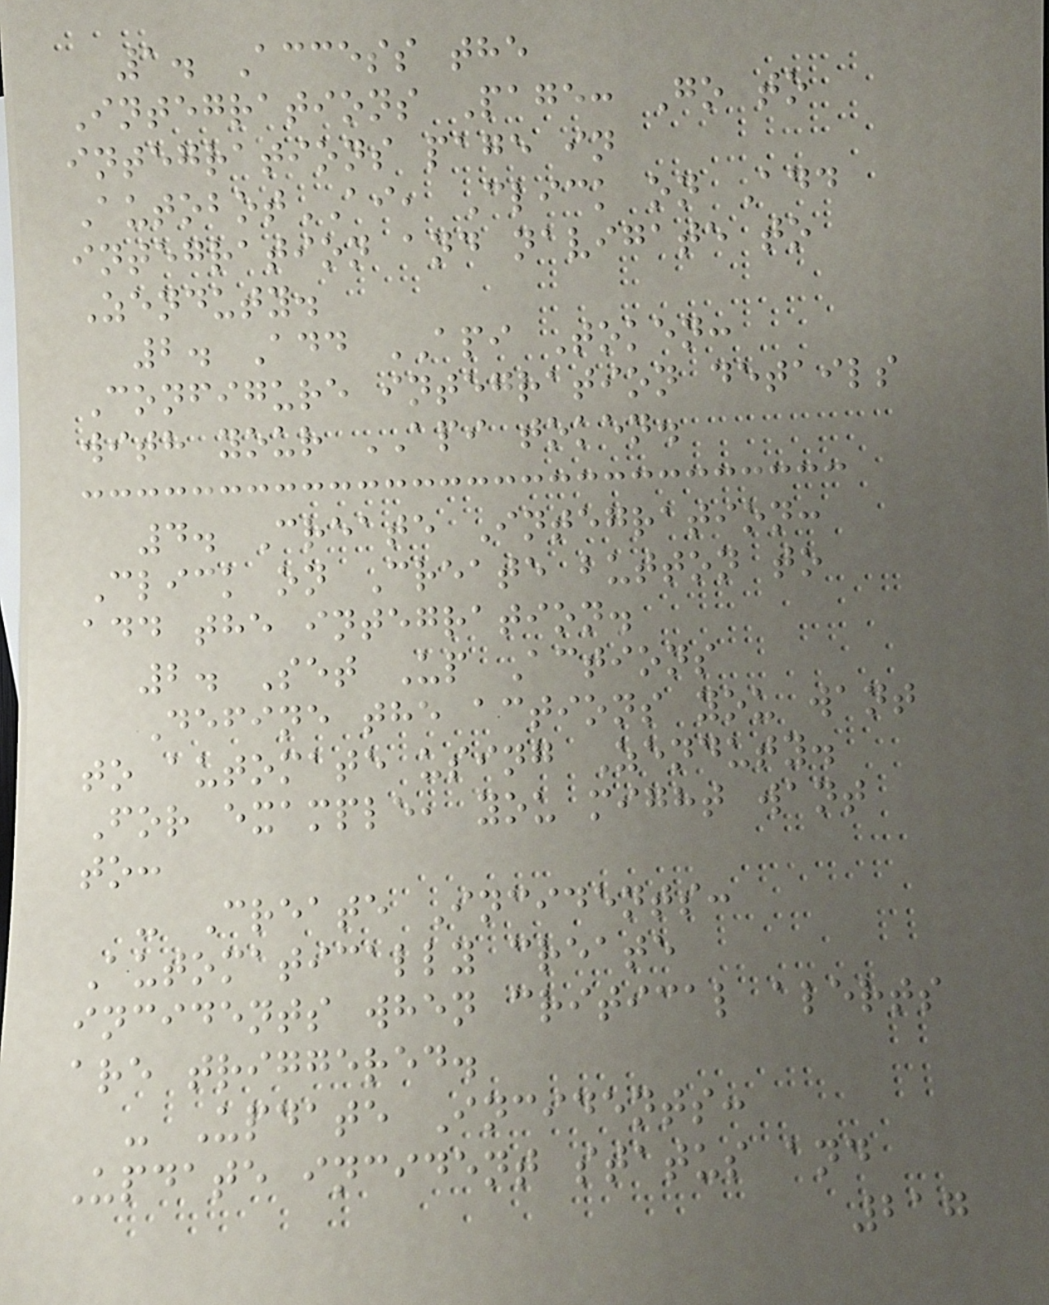1. Access the
Integrations Page: Go to
integrations page in
AutobotAI, Click on Add
integration and navigate to
Zenduty.
2. Add API Token:
Configure integration details
with your API token.
4. Create Integration:
Click on Create button to
add the integration.
2. Set Up Actions
Define the actions you want
to automate using Zenduty.
For example, you might want
to:
- Create Incidents:
Automatically create
incidents when critical alerts
are triggered.
- Update Incidents:
Update incident status and
217
